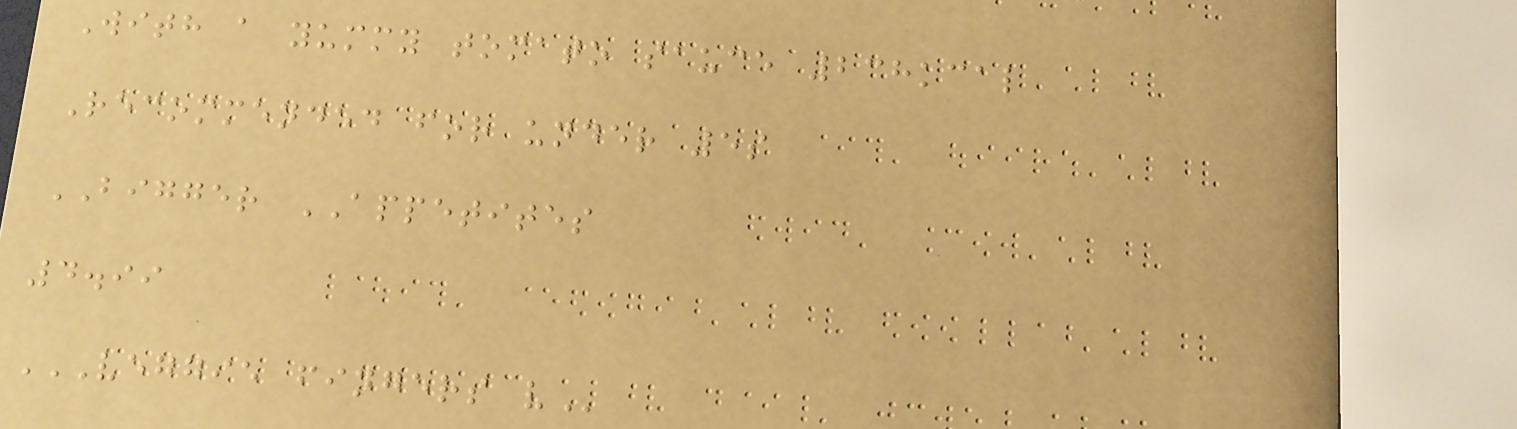With a yummy tomato sauce 238kcal
Recommended for under 5s
BIGGER APPETITES
4.99
VEGGIE FINGERS V
